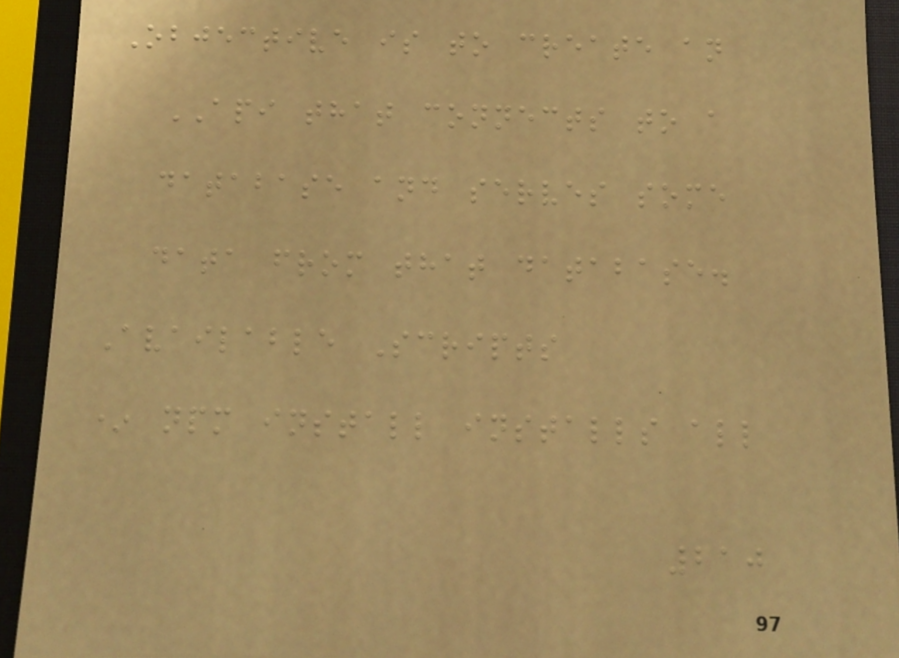Objective is to create an
API that connects to a
database and serves some
data from that database.
Available Scripts
* npm install installs all
210
